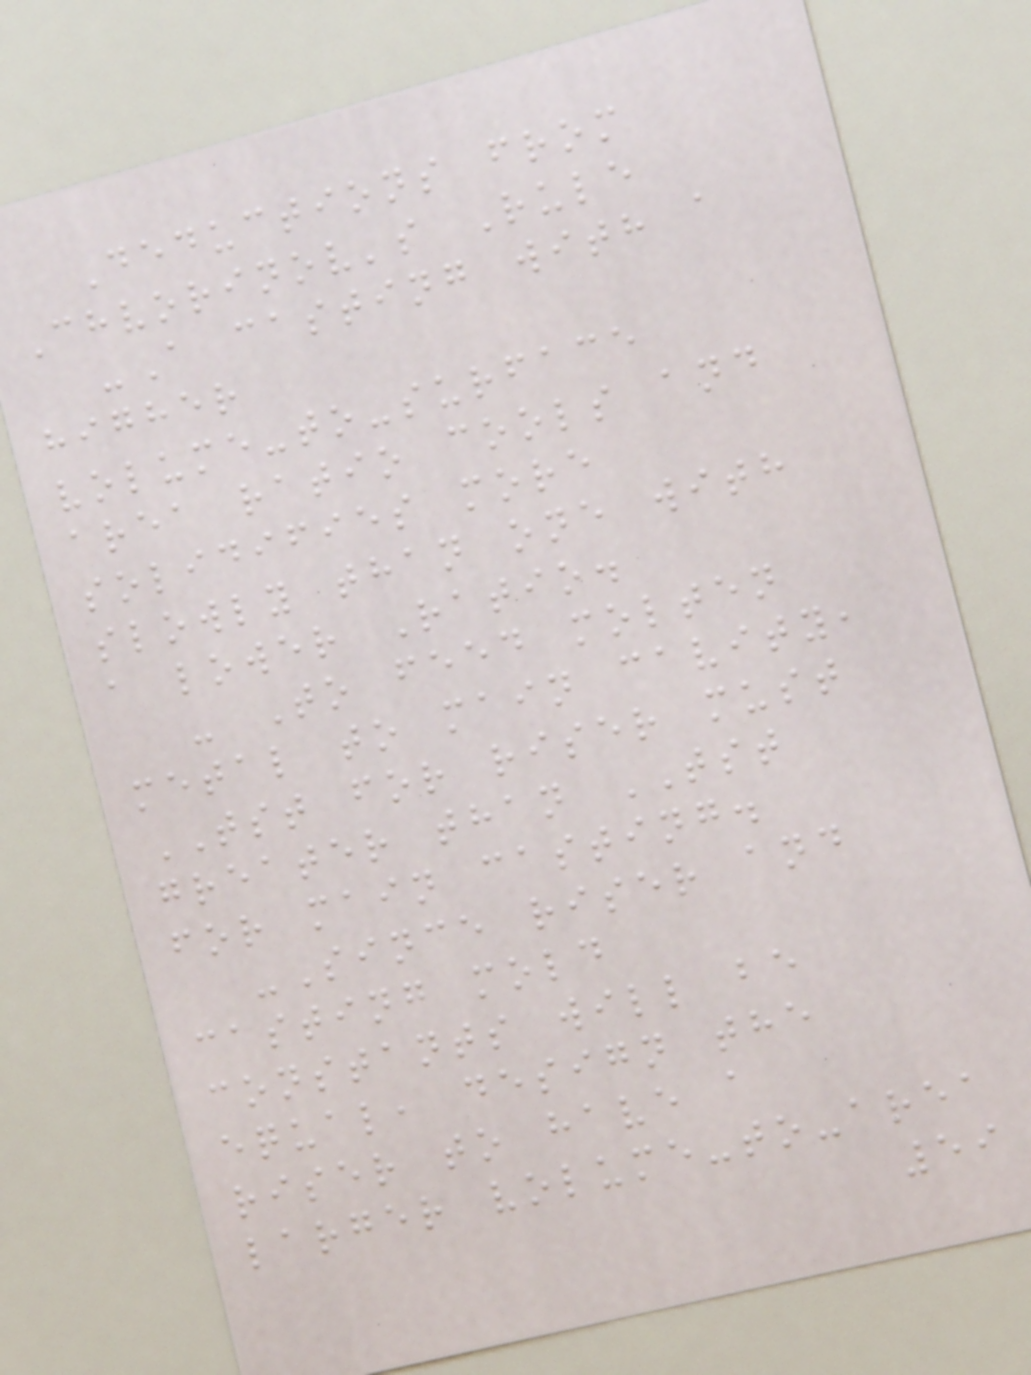Deductions from
Chvorinov's Rule
-A casting with a
higher
volume-to-surface
area ratio cools and
solidifies more
slowly than one with
a lower Ratio.
- To feed molten
metal to main cavity,
TST for riser must
greater than TST
for main casting.
-Since riser and
casting mold
constants will be
equal, design the
riser to have a
larger volume-to-area
59
